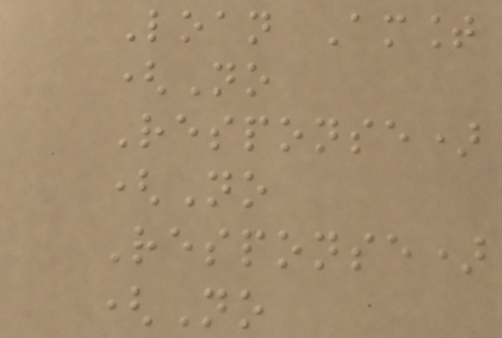Loan Amount
(No
Response)
(No
Response)
(No
